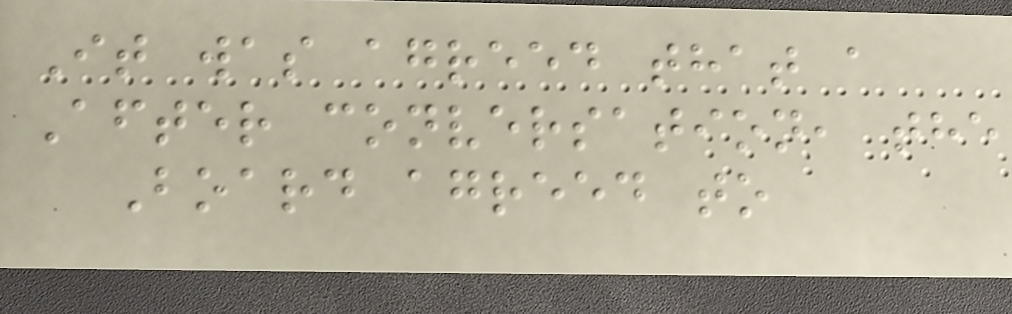It was agreed that a
After conversation, the
Board agreed to
